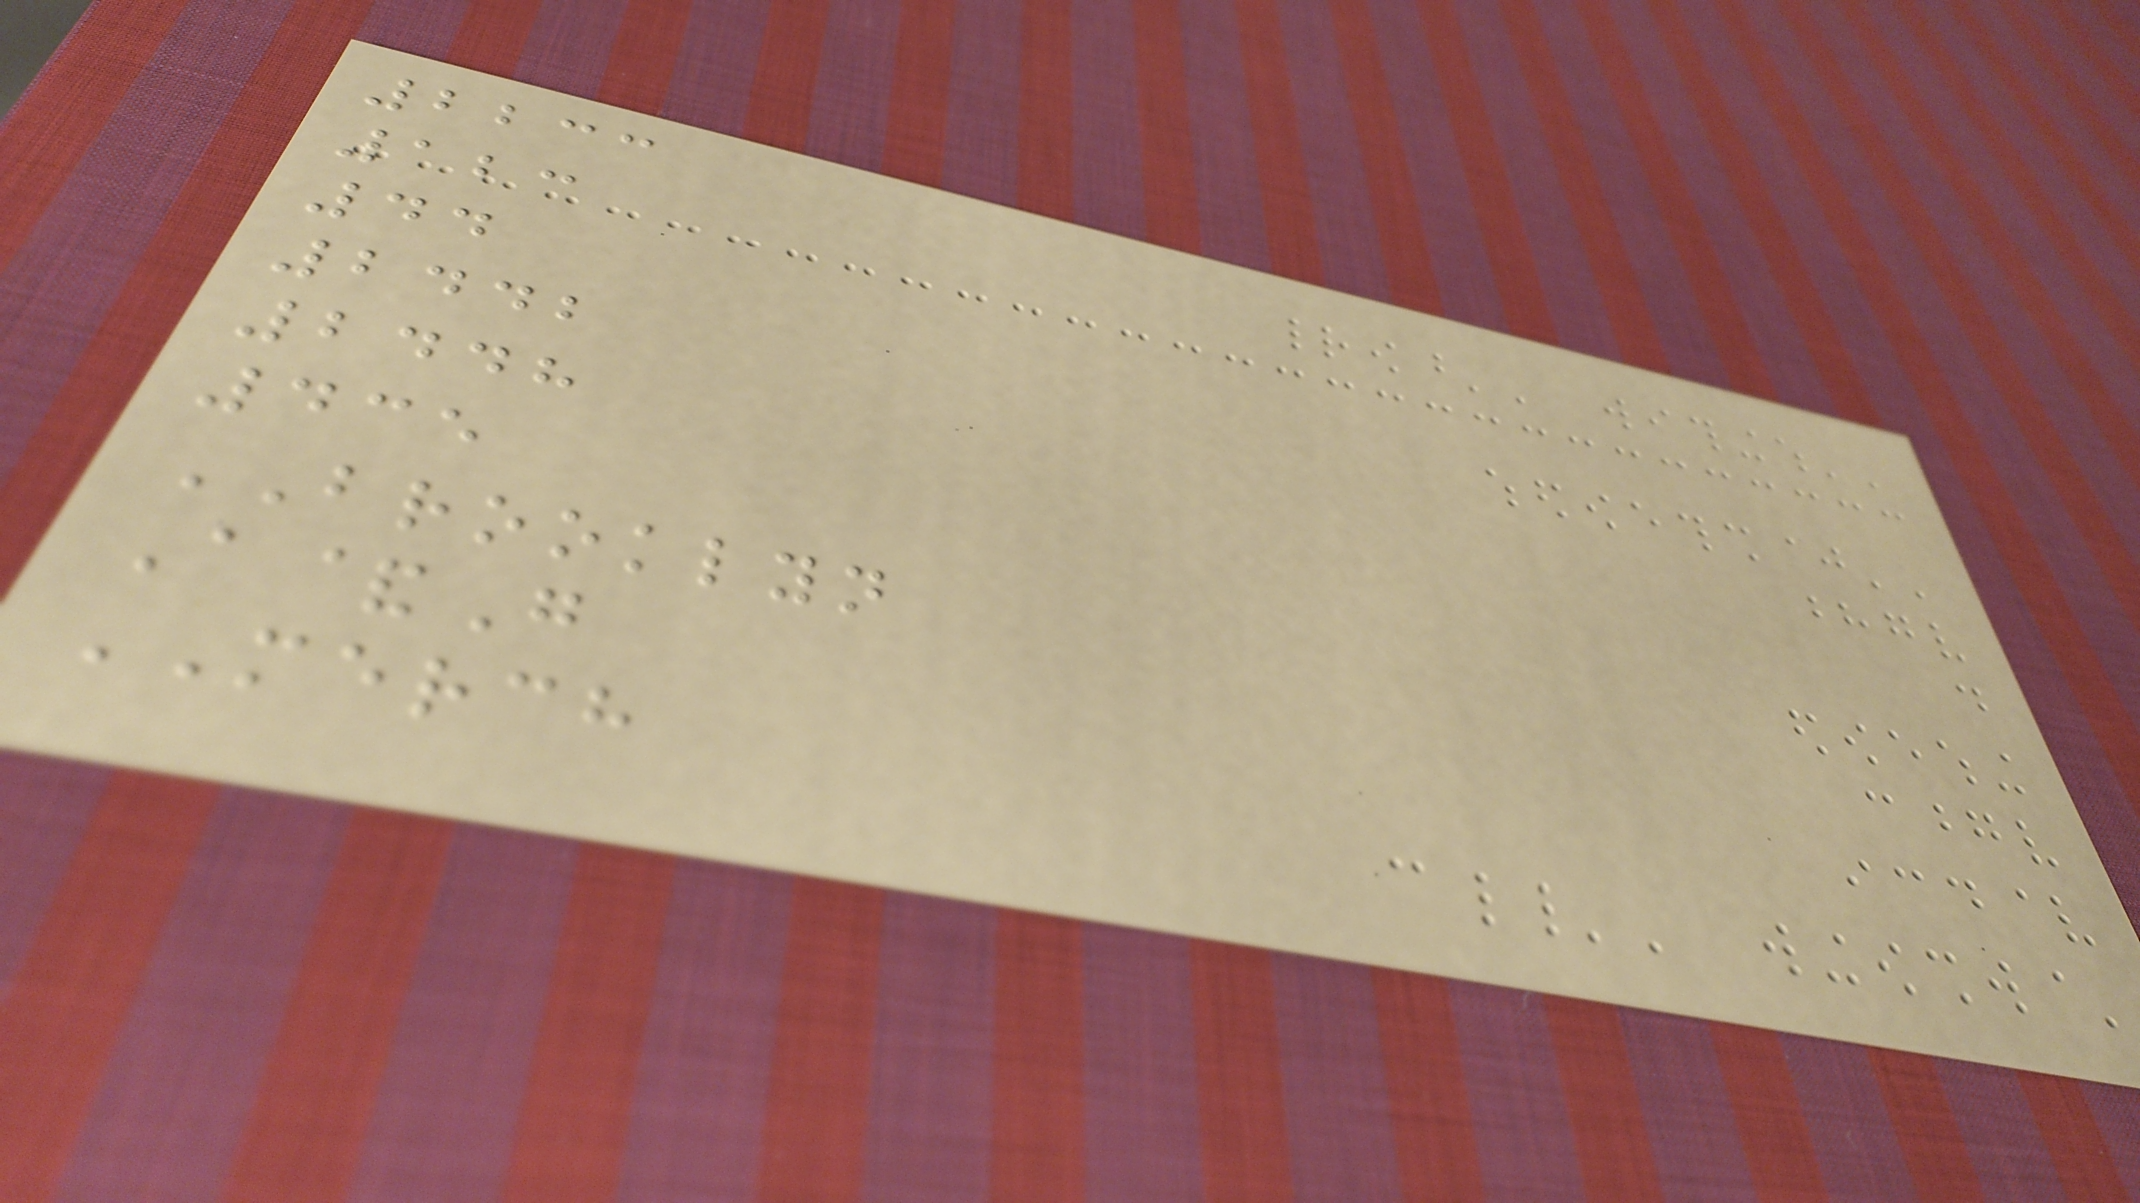2233
123
44
2442
2448
435
BROOKLYN
A&G
MERCH
